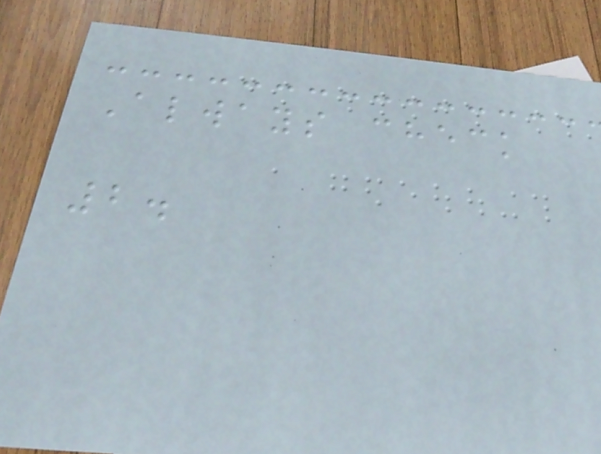Always check
2.
